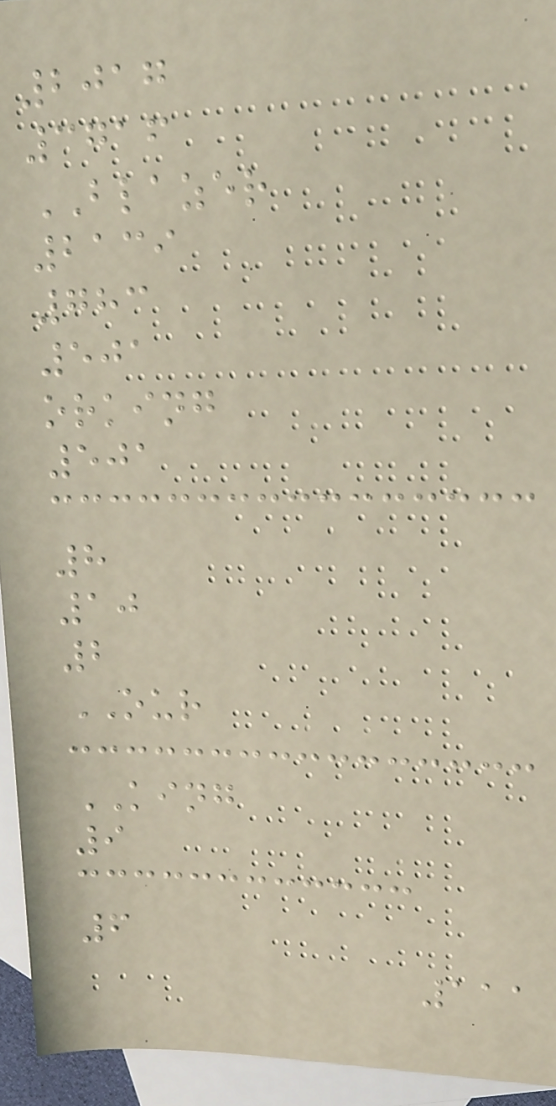2017
3716
BLAZER
2139
783
501
orking
501
8
10
2
OUR
KING
9
6
111
